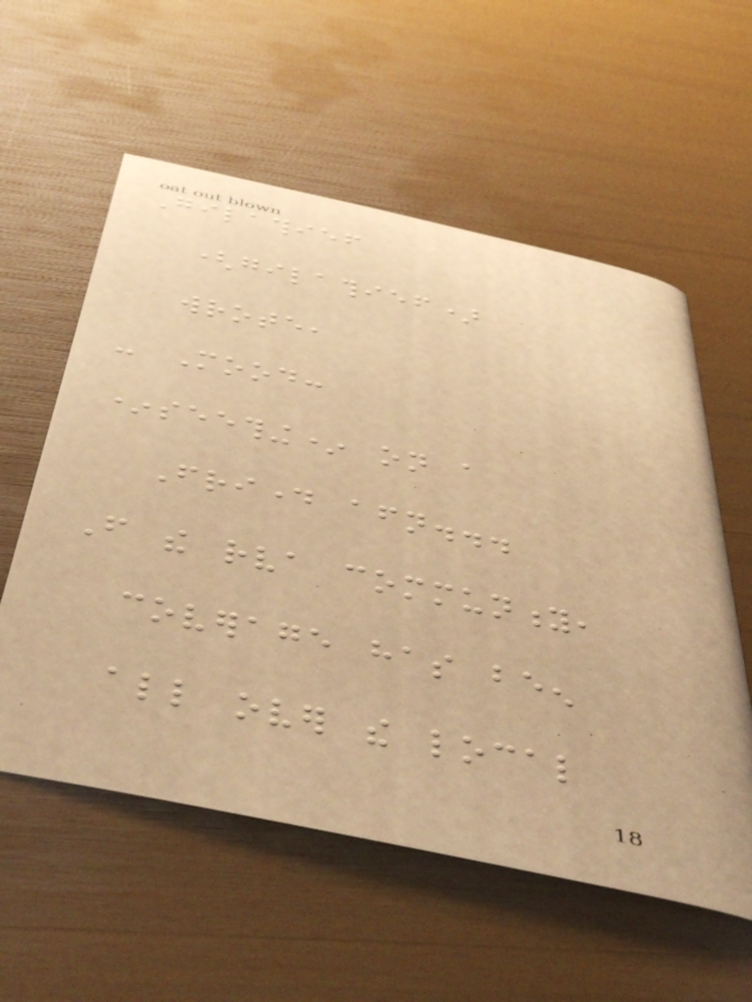Gilathief
(gilathief)
wrote,
- Mood:
*seething* on a
Friday afternoon...
From the rva community,
coverage has been
all over the local
